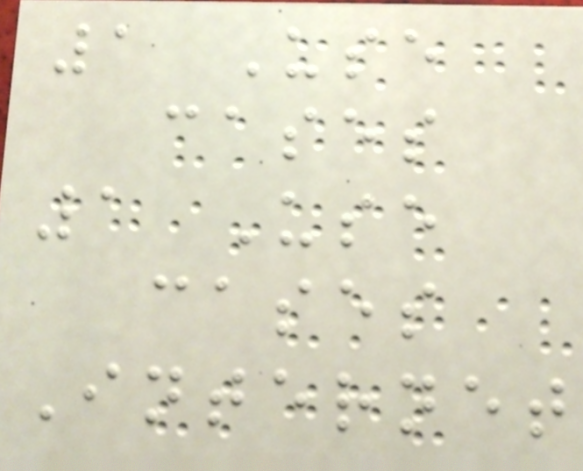1 Use
cases
1 Use
cases
Internet
